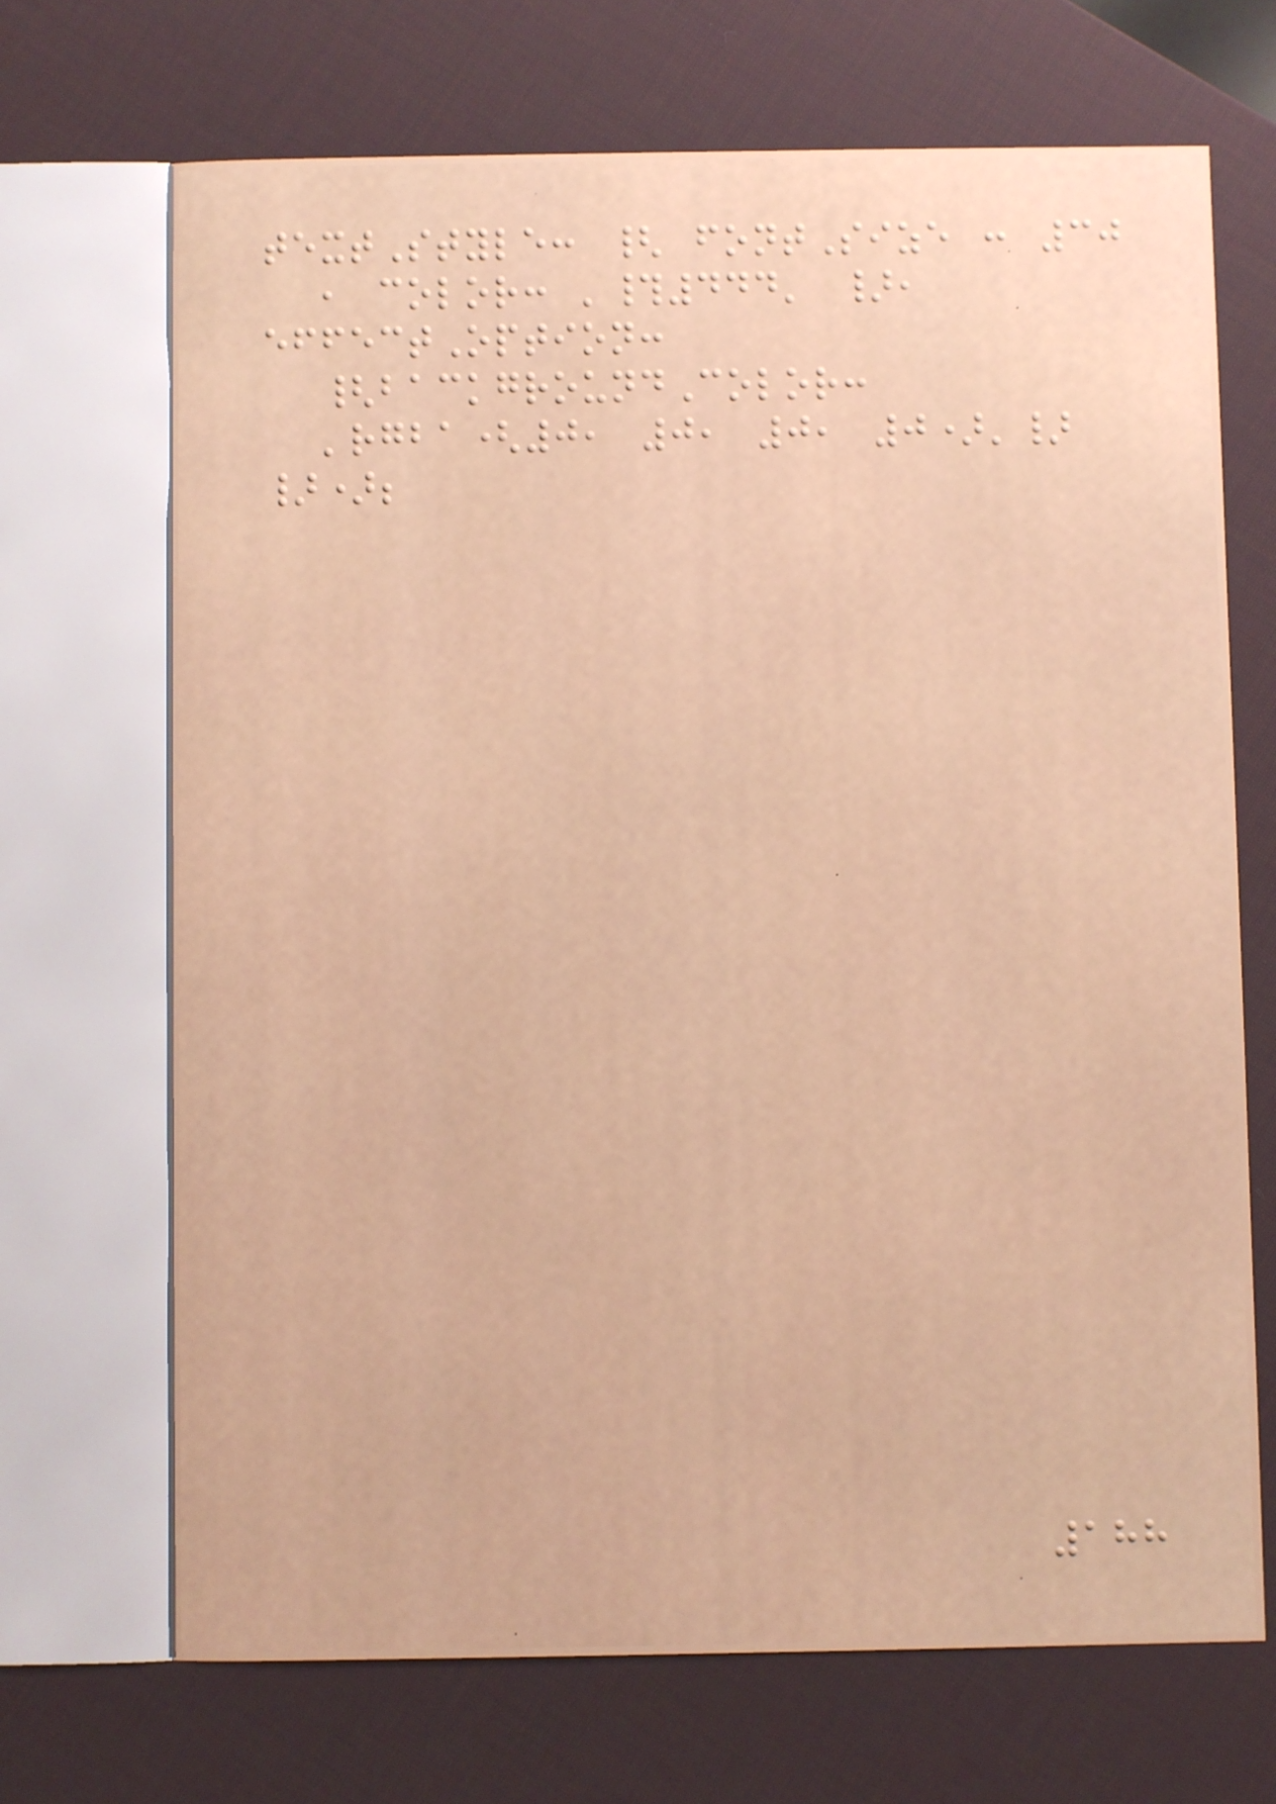textStyle: { fontSize : 30
, color: '#444' },
effectOption:
{backgroundColor:
'rgba(0, 0, 0, 0)'}
});
188
